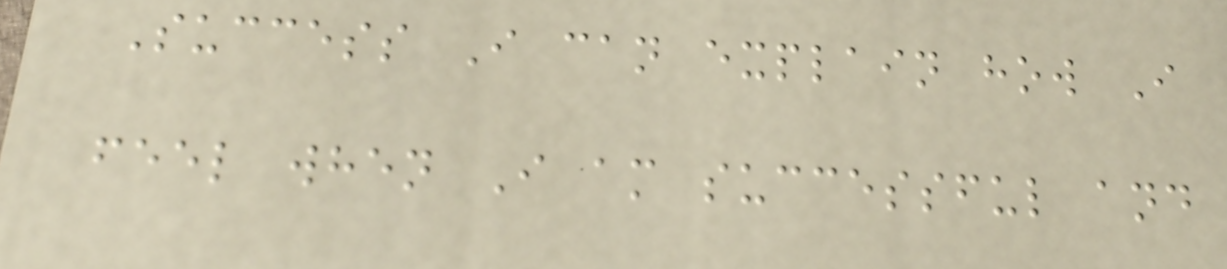Success I can explain how I
feel when I am successful and
